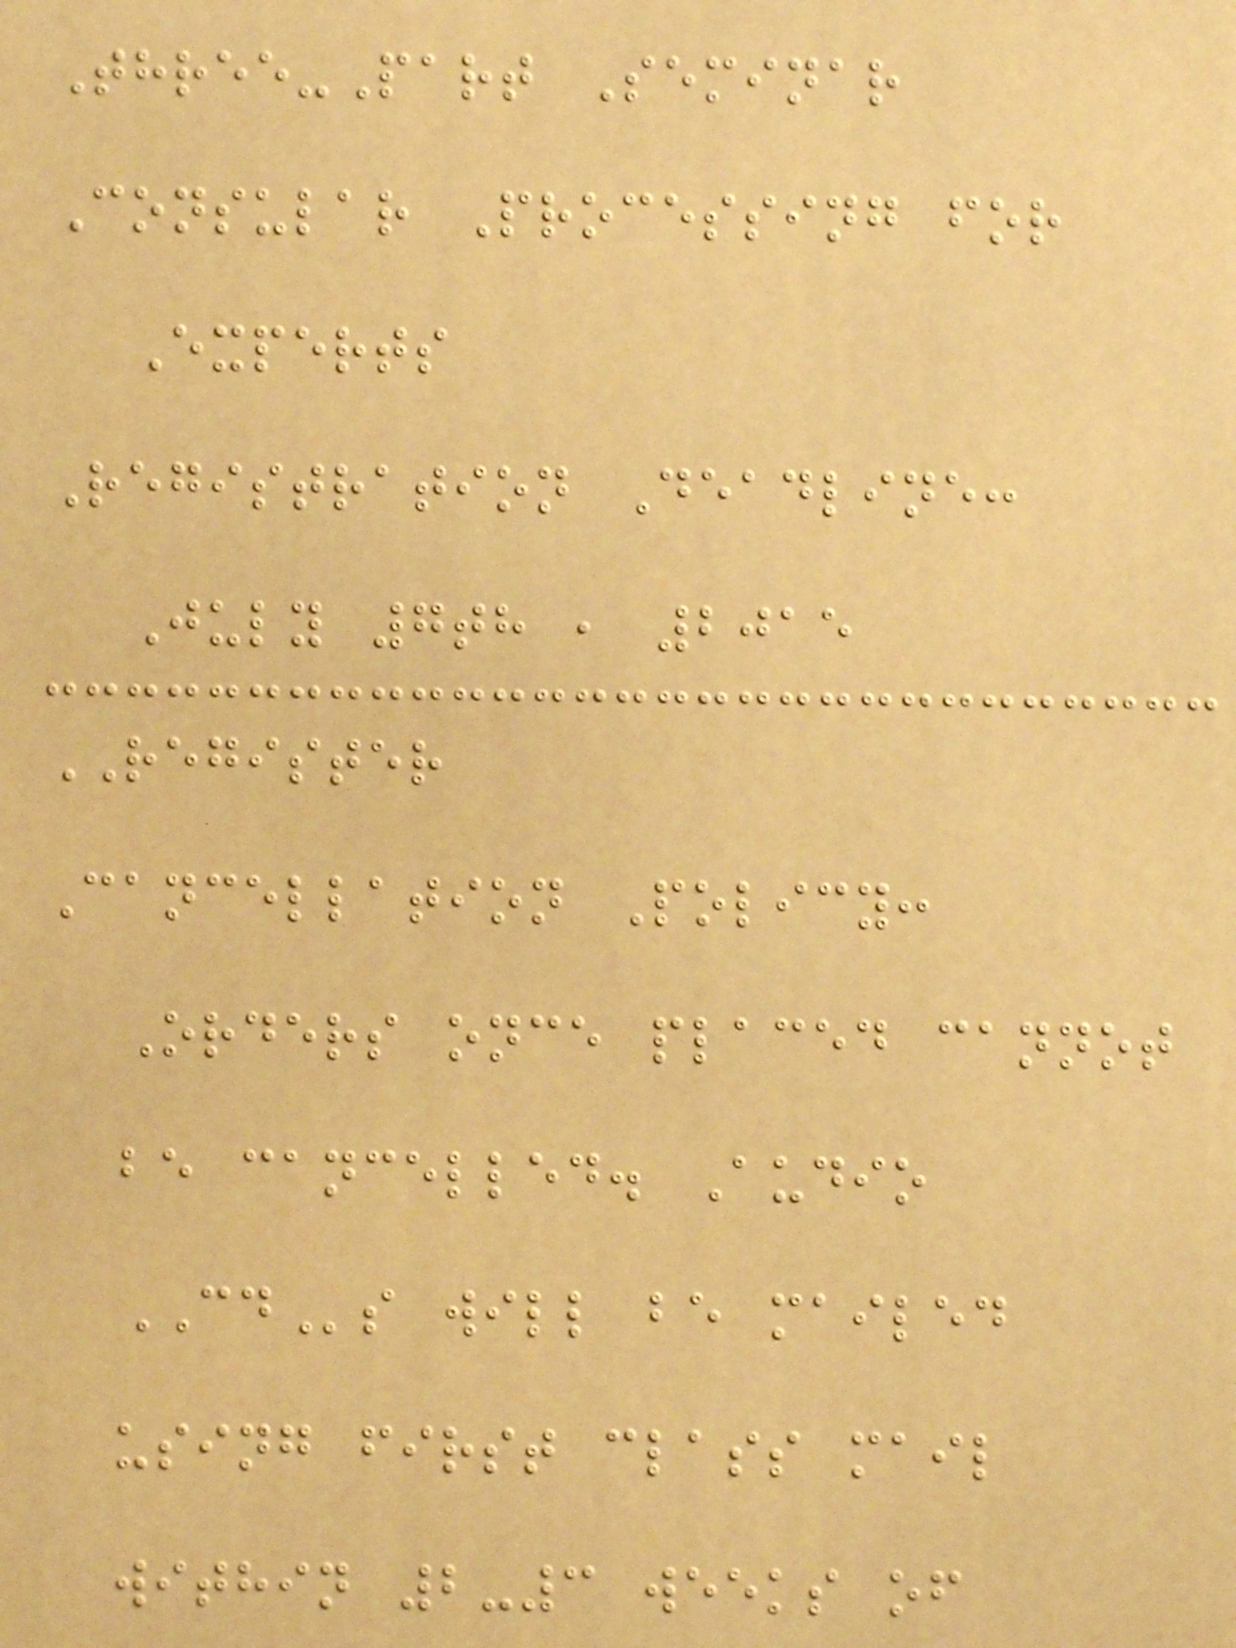Three-Part Seminar
Consular Processing for
Experts
Registration Deadline:
July 7th , 2015
REGISTER
Cancellation Policy:
Orders once placed cannot
be cancelled. Audio
CDs will be mailed
using first class mail
within 2-3 weeks of
